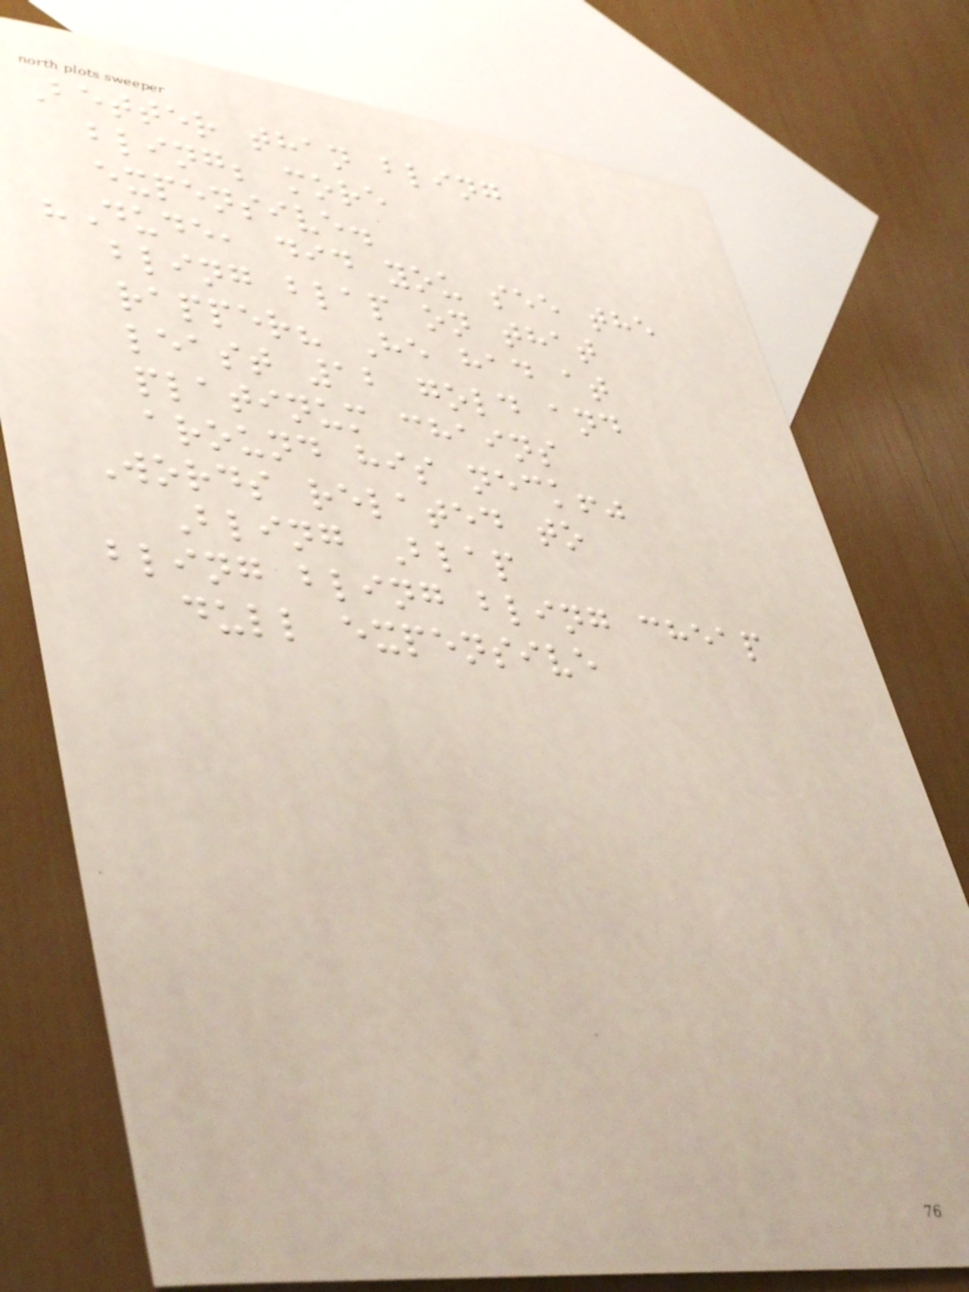Better than bling
bling; more
expensive.
"Dude, did you see the
bling blap on that
rapper? He had at
least 12 gold and
platinum chains
around his neck!"
Words related to
Bling Blap
bling bling bling cheap
dull expensive
